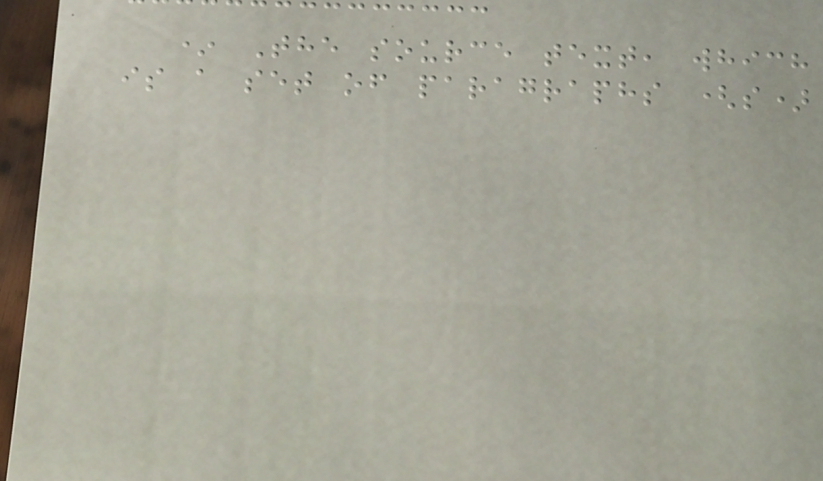* The source text, which
is a set of paragraphs (s)
